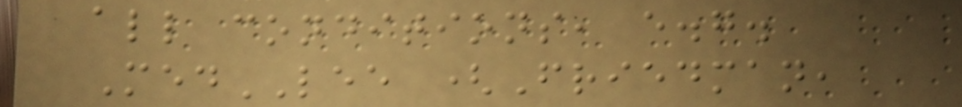all conditions, e.g.
MedLEE (Friedman,
